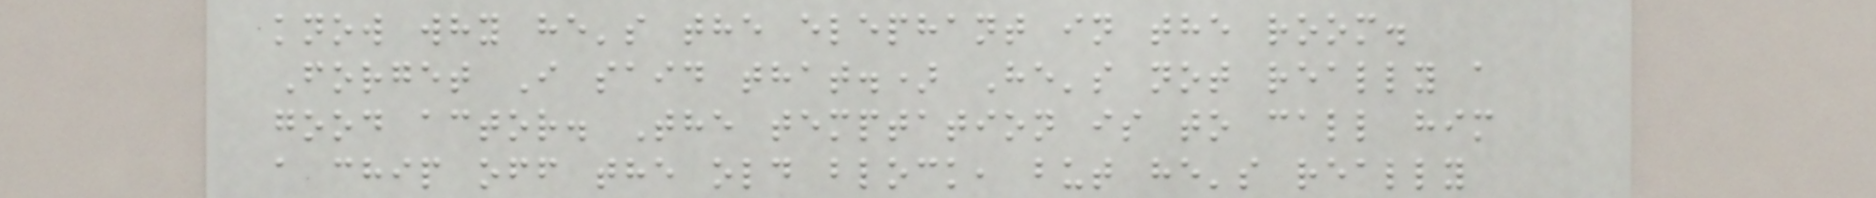know why he's the elephant in the room.
Forget I said that.) He's not really a
good actor. The temptation is to call him
a chip off the old block, but he's really
